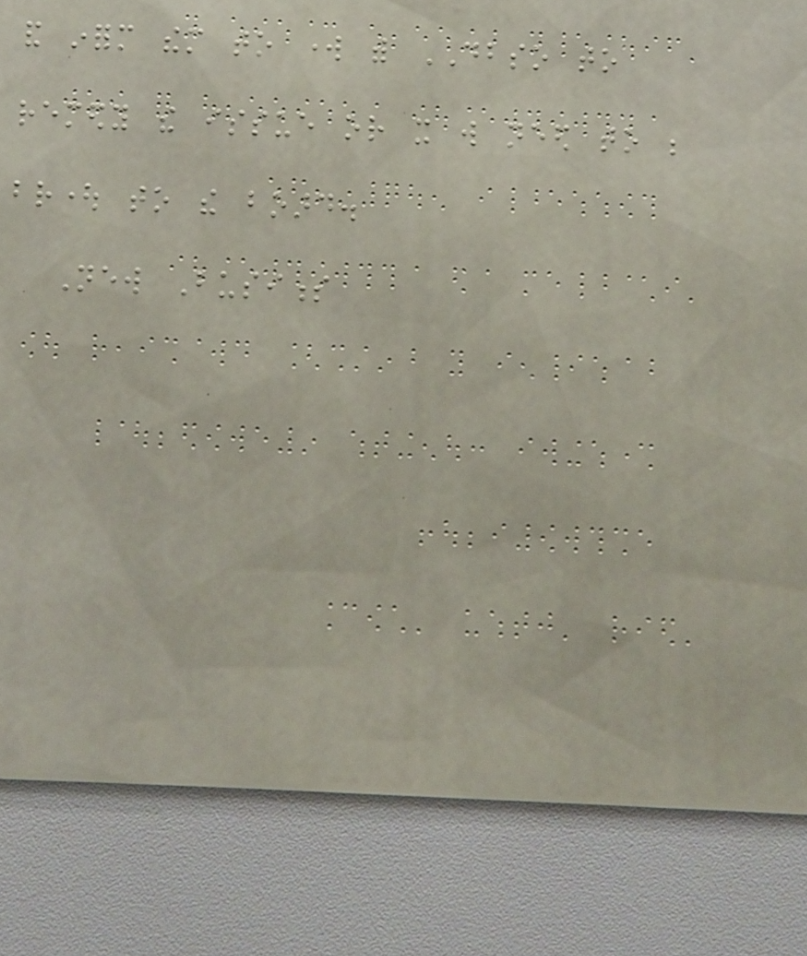and inform them to work with DBSO to
remedy the issue or it will need to be
brought to the board.
New Business
